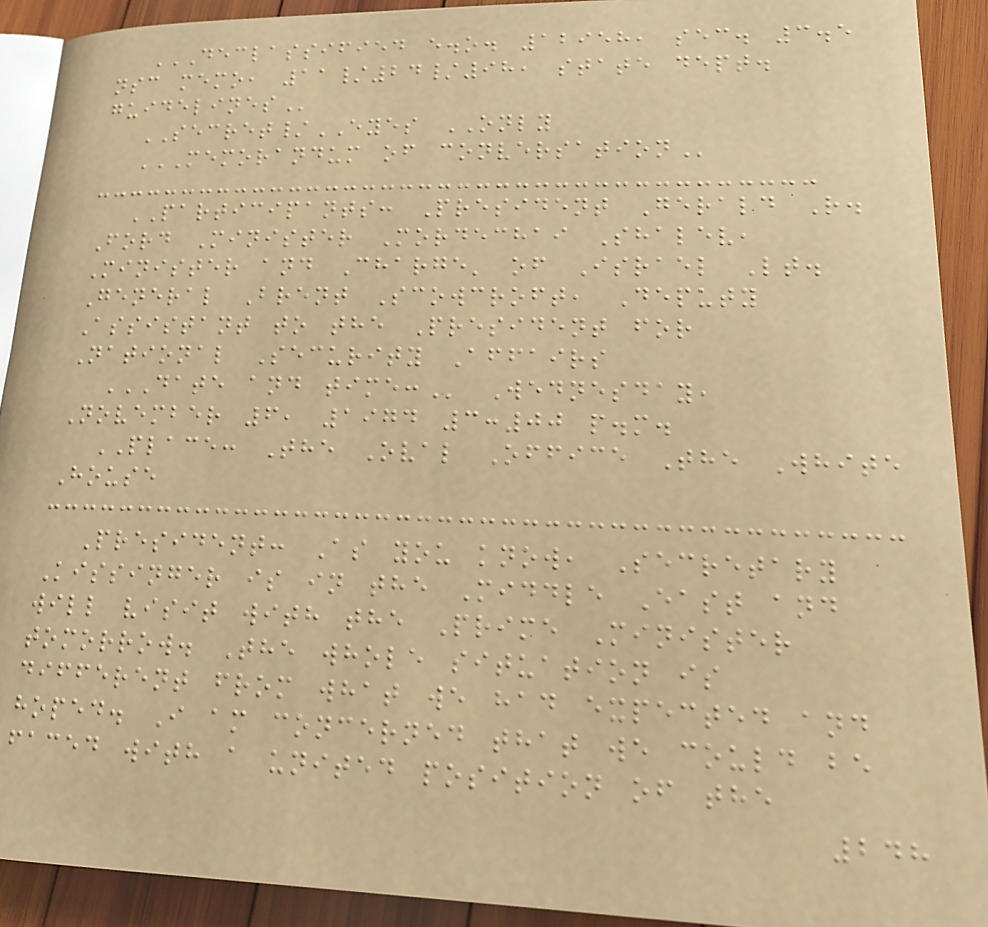DECLASSIFIED E.O. 12958, SEC. 3.5
NSC MEMO, 11/24/98, STATE DEPT.
GUIDELINES
SECRET/EYES ONLY
MEMORANDUM OF CONVERSATION
PARTICIPANTS: President Gerald R.
Ford Minister Mordechai Shalev,
Minister and Charge' of Israel Lt.
General Brent Scowcroft, Deputy
Assistant to the President for
National Security Affairs
DATE AND TIME: Wednesday,
November 6, 1974 3:00 p.m.
PLACE: The Oval Office The White
House
President: As you know, Secretary
Kissinger is in the Middle East and
will visit with the Prime Minister
tomorrow. The whole situation is
different from what we had expected and
hoped. I am concerned that we could be
faced with a united position of the
248
